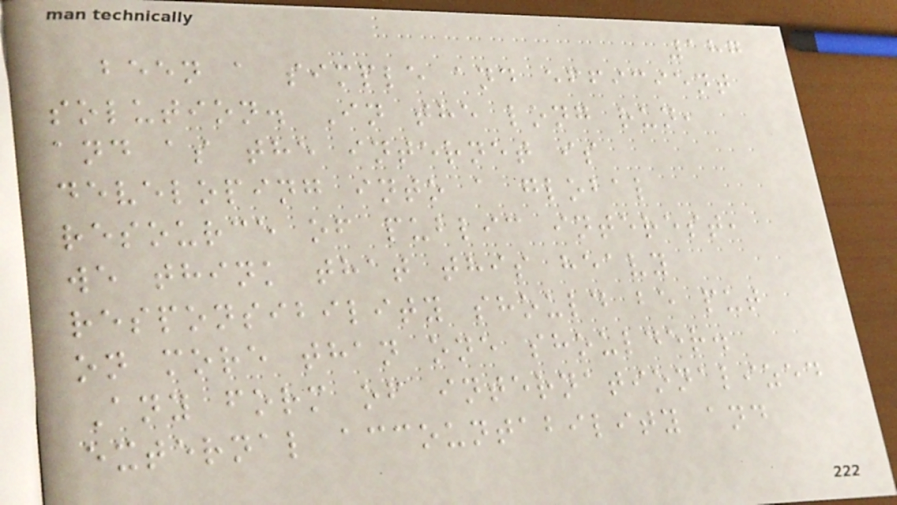187
been a simple and efficient
solution. In the long run,
and as the internet is
developing into a global
resource of public interest,
we think that this heavy
responsibility should be put
on more than one shoulder.
Any form of internationalized
external accountability and
